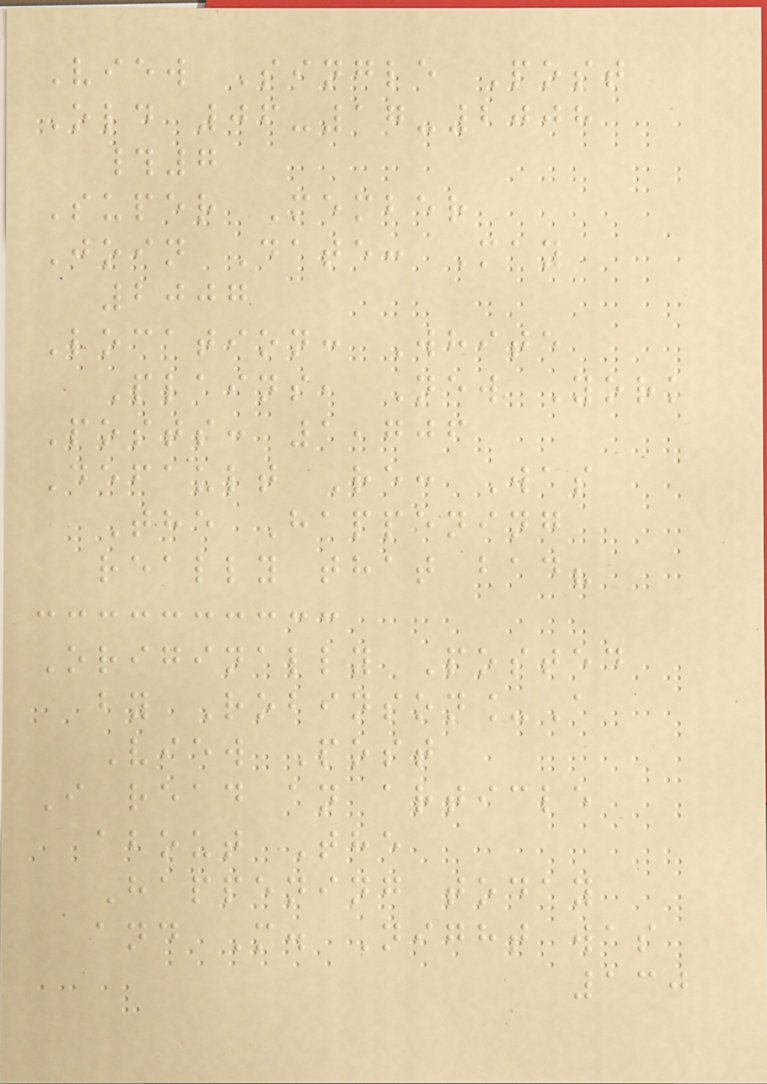View Single Post
Old 06-17-2008
#7
Super Member
Join Date: May
2007
Location: White
Plains, New York
Posts: 1,706
Default Re: Was
The Happening
really that bad?
Originally Posted
by Robinson_A
View Post
I read an article
about The
Happening today
and M. Night was
130
